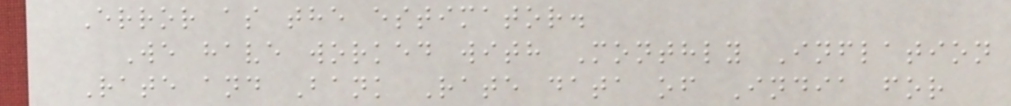Error as the estimator.
We have worked with Monthly Inflation
Rate and Bank Rate data of India for
